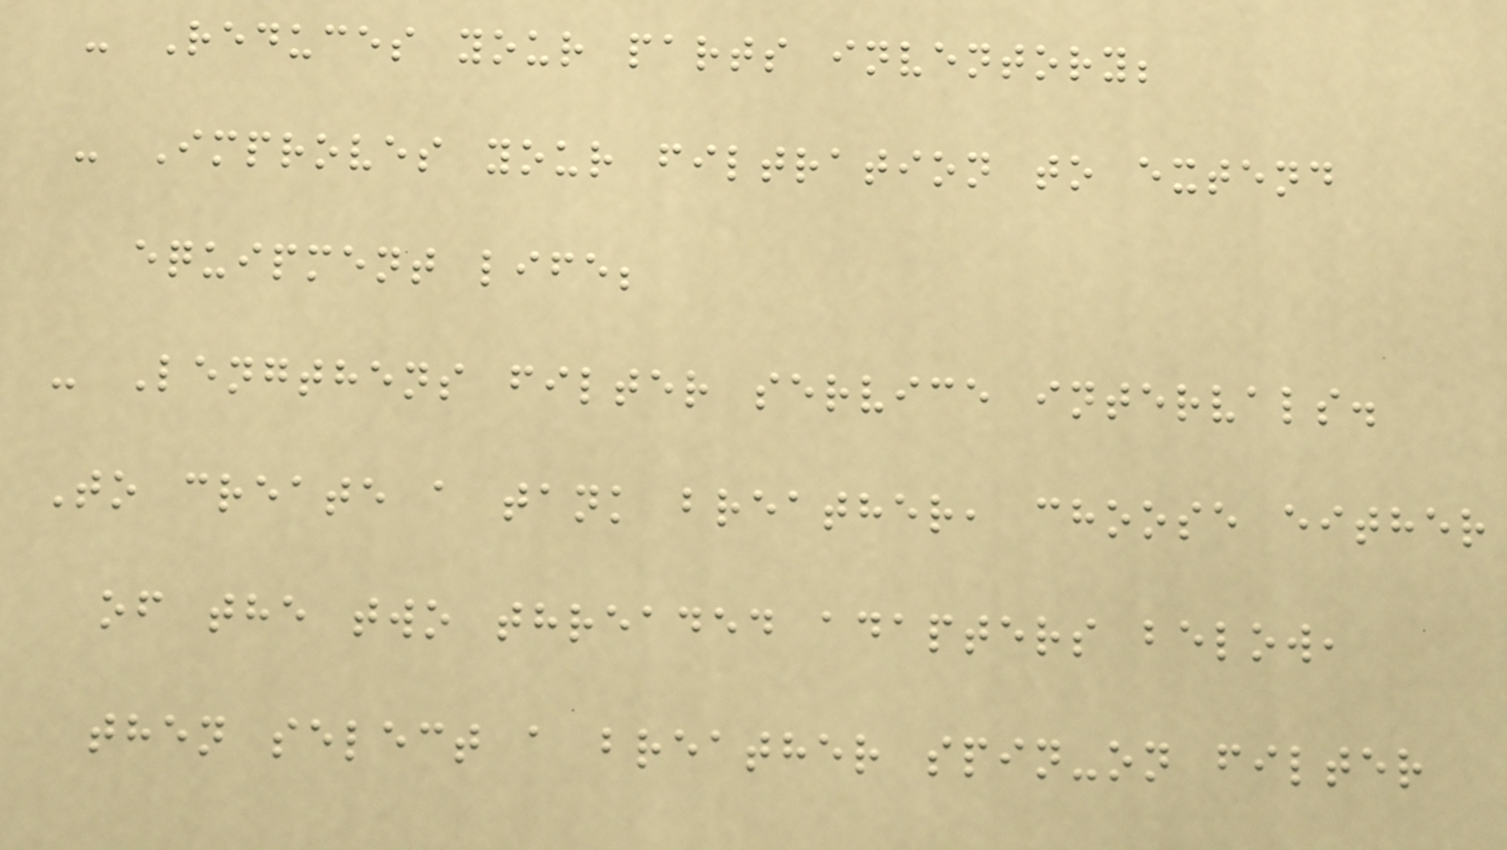- Reduces your parts inventory;
- Improves your filtration to extend
equipment life;
- Lengthens filter service intervals.
To create a tank breather, choose either
of the two threaded adapters below,
then select a breather spin-on filter
